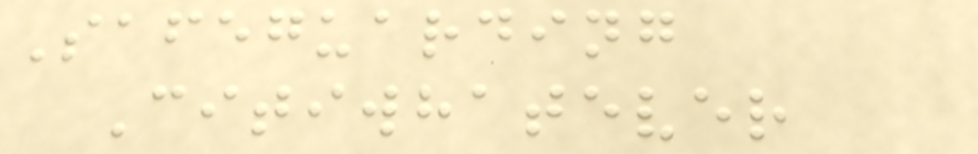Safeguarding
Citiwhatever
